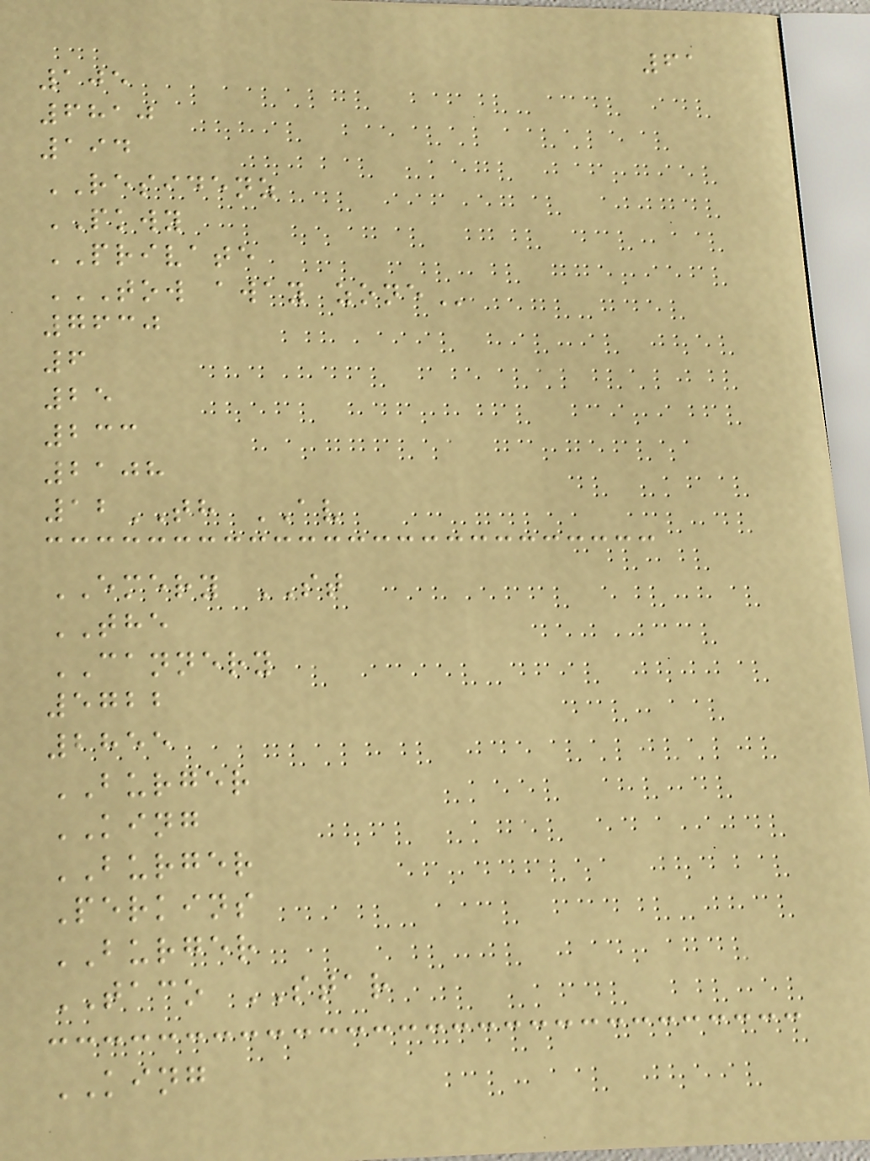61
105
6810
194
RESIDENZ
PKWY
PRIVATE
TOW AWAY ZONE
7630
6
25
233
2108
12TH AV
EMERY ST
THE
CANNERY
5722
2855
BURGER
KING
BURGER
Perkins
BURGER
TACO STAR
KING
